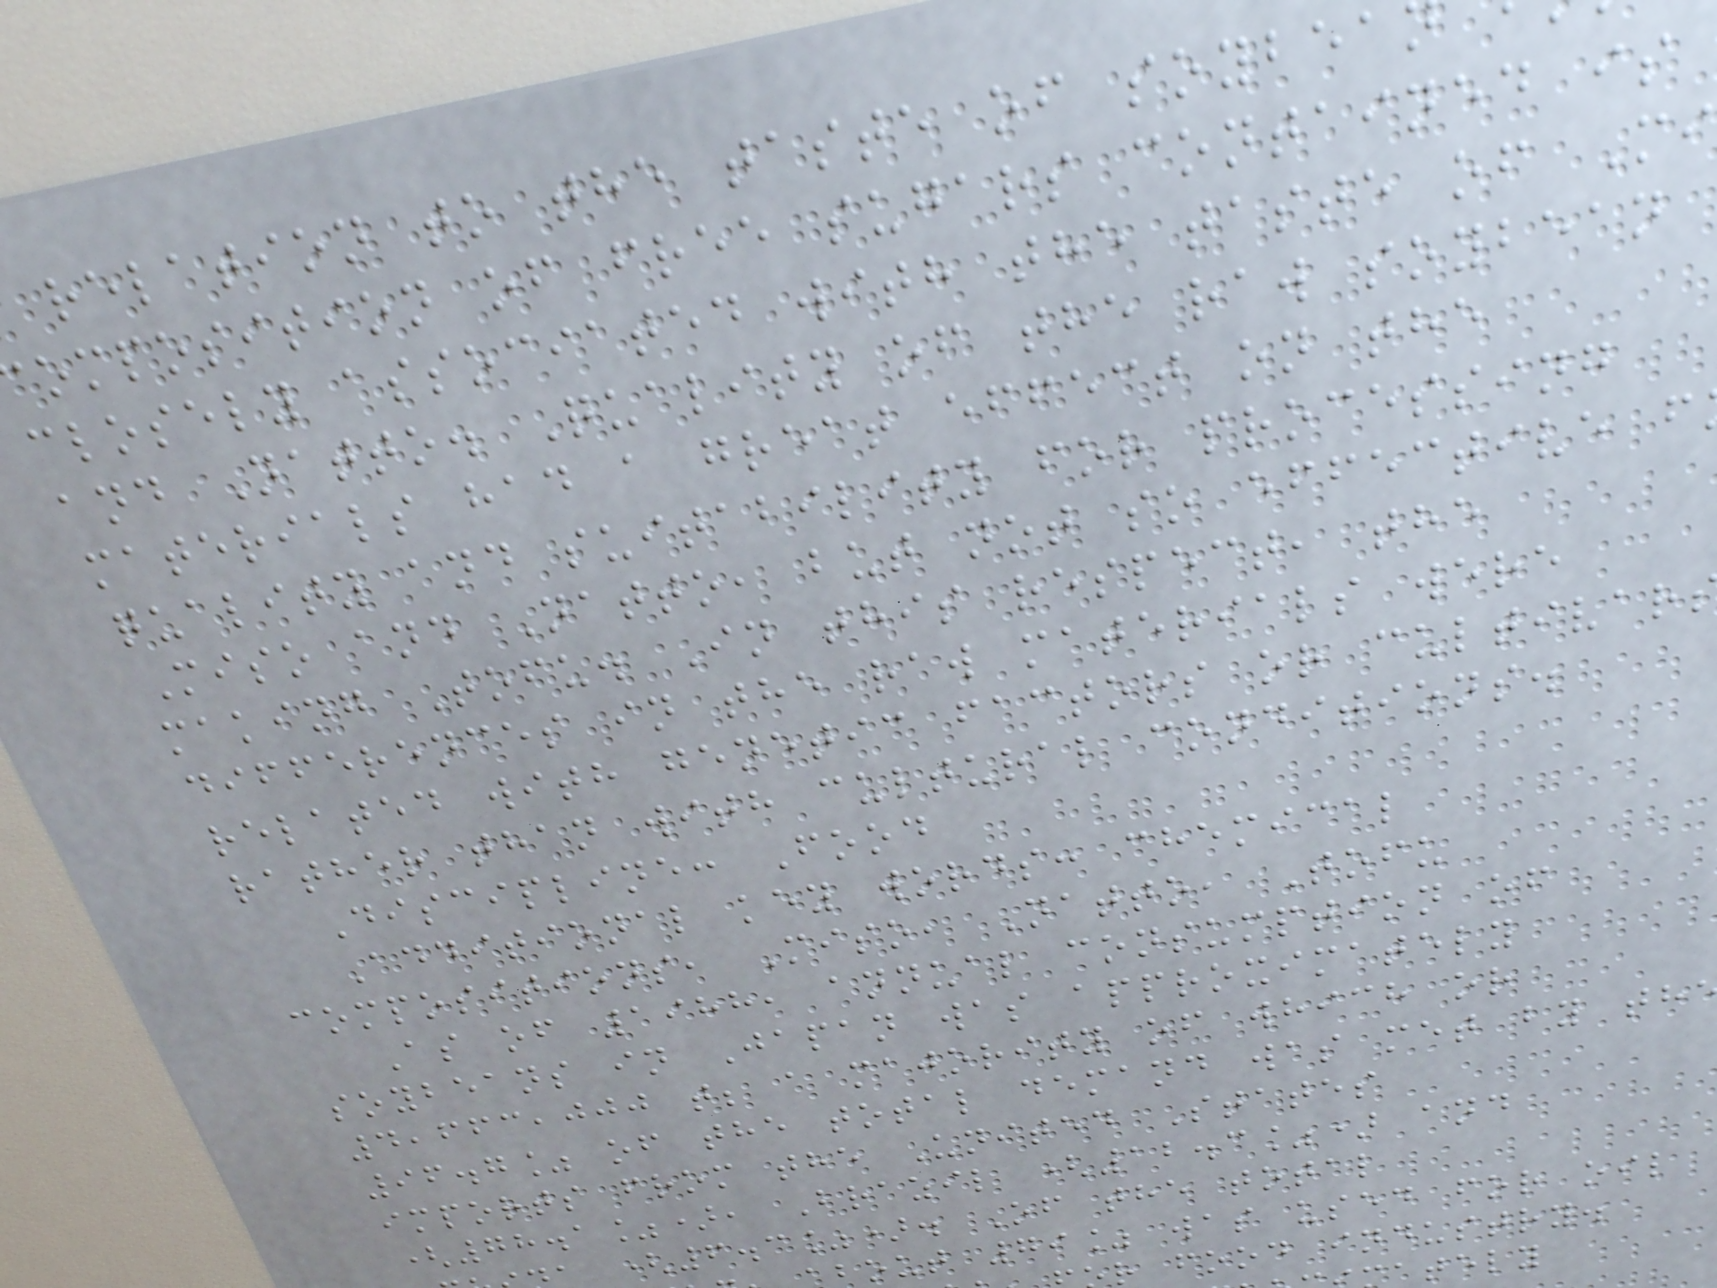relation to the taste of soybea
omposition of free sugars contained is
closely associated with the taste of Mi
and Natto. Quality of the raw soybean
materials had a great effect on the
quality and suitability for processing
Miso and Natto, but not so effective f
making Tofu. In this respect, the
differences in the raw materials were
related with genetic factors or cultivar
rather than with cultural conditions.
Discipline: Food
Additional key words: chemical
compositions, Miso, Natto, Tofu
As of 1988, annual consumption of
soybeans in Japan was approximately
4,663,000 t; a majority of which or
96.7% of the total demand was met by th
imports from the United States
(78.1%), Brazil (12.3%) and
(6.3%). Of the total
bout 79% was used for oil
r food industry.
